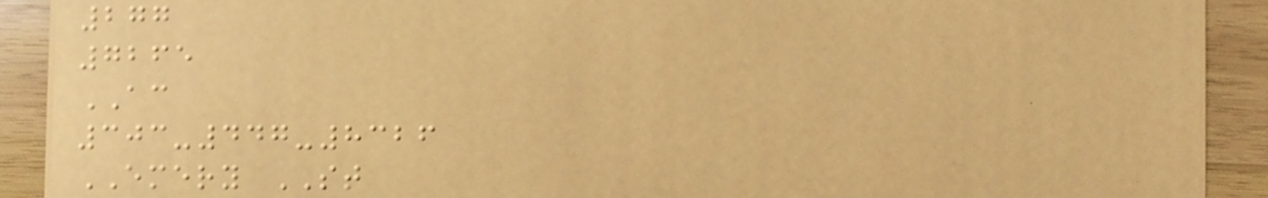277
7265
AC
303-447-8326
EMERY ST
